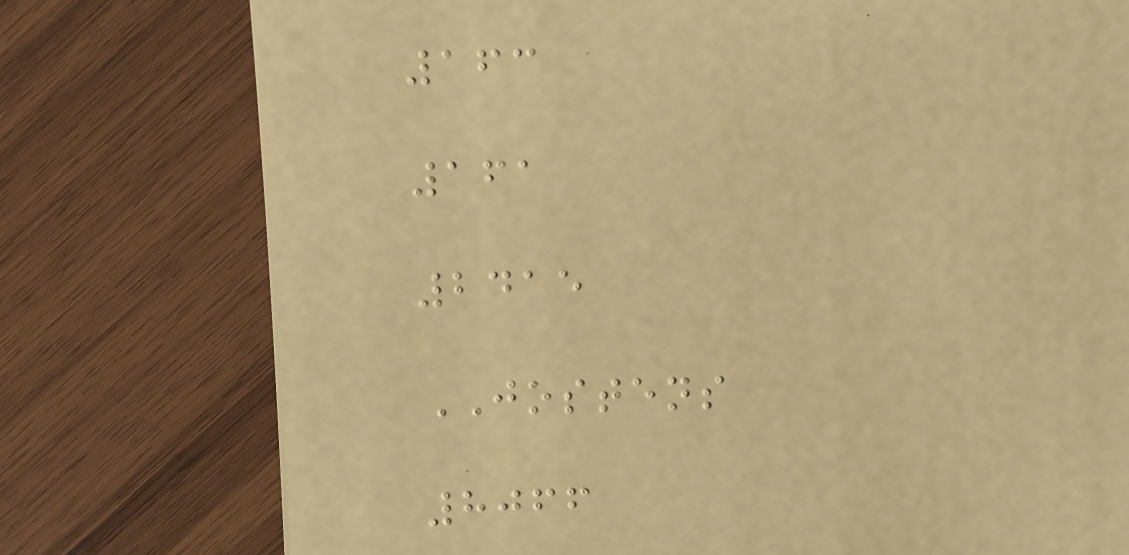163
161
2415
JOSTENS
8066
